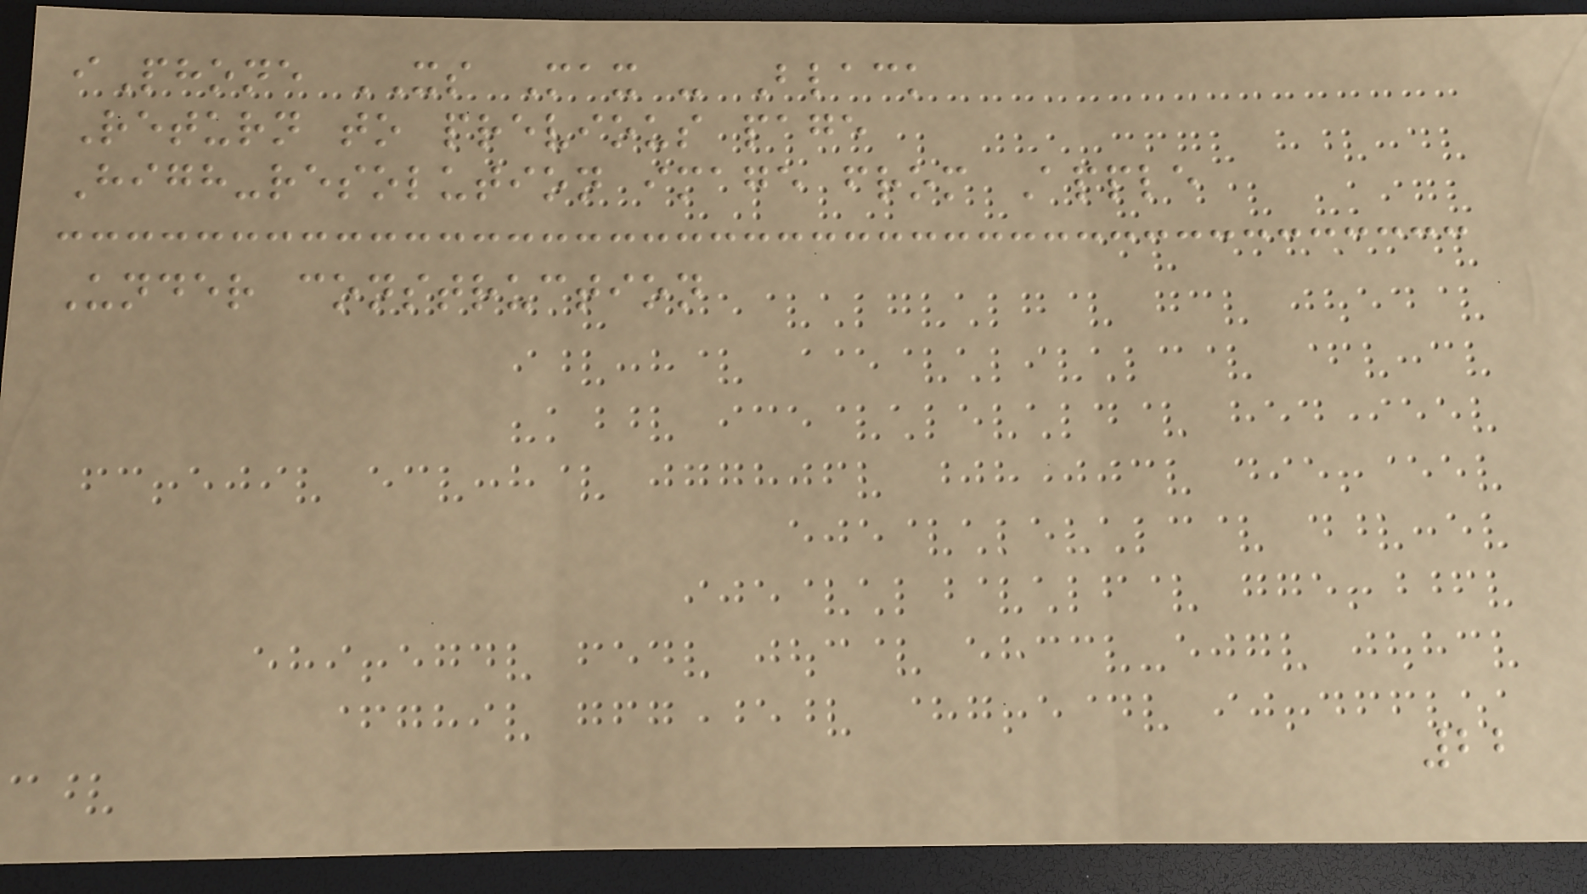iPhone XS Max - Black
Return to previous page
High-resolution image from Apple
Under construction
22
